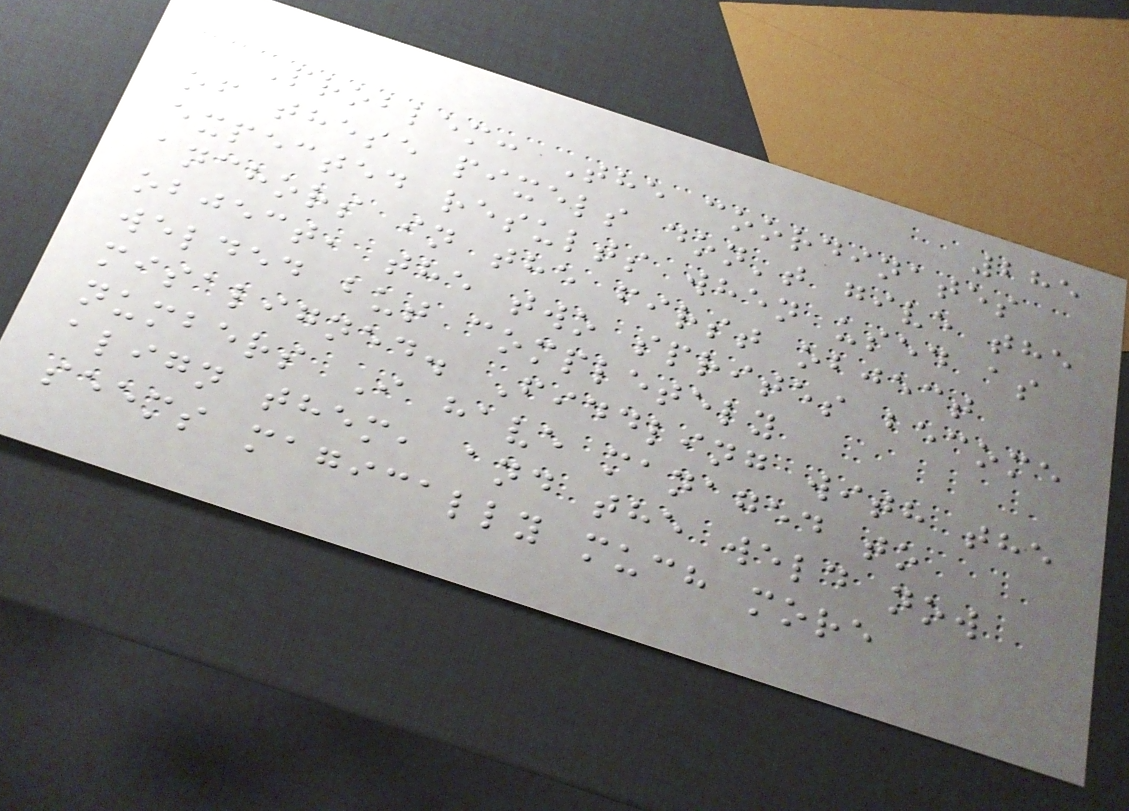285
Problem: The coordinates
of these pixels don't give the
expected results when used as
anchors in the first object
object, the two sprites become
welded but completely
misaligned. Fiddling with the
numbers I have managed to
align them, and the weld now
seems magically much more
